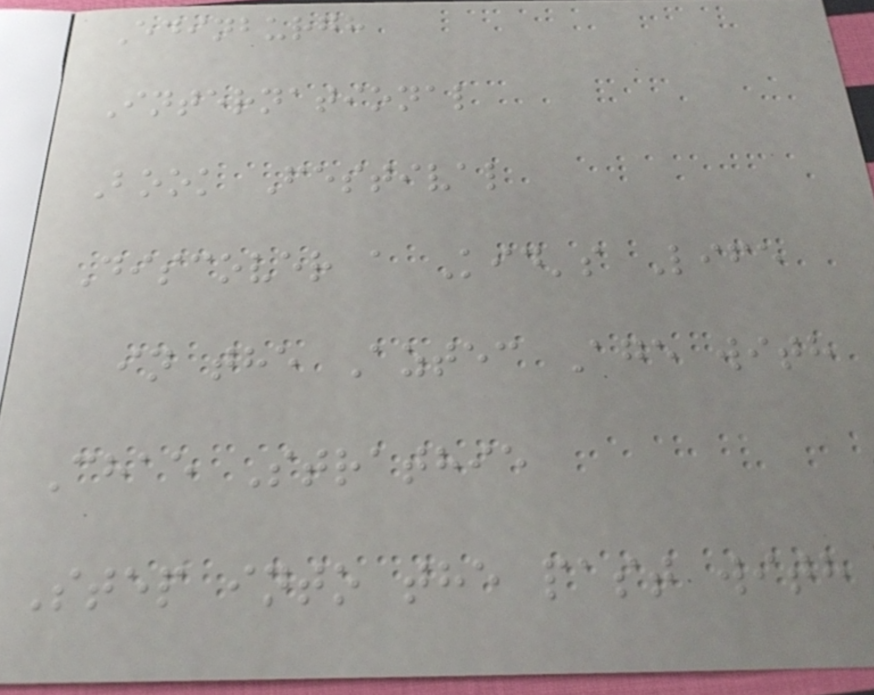Edinburgh
International
Book Festival
Discover a Kid's Life
in the Aztec Age with
Chae Strathie
Step into the past with
